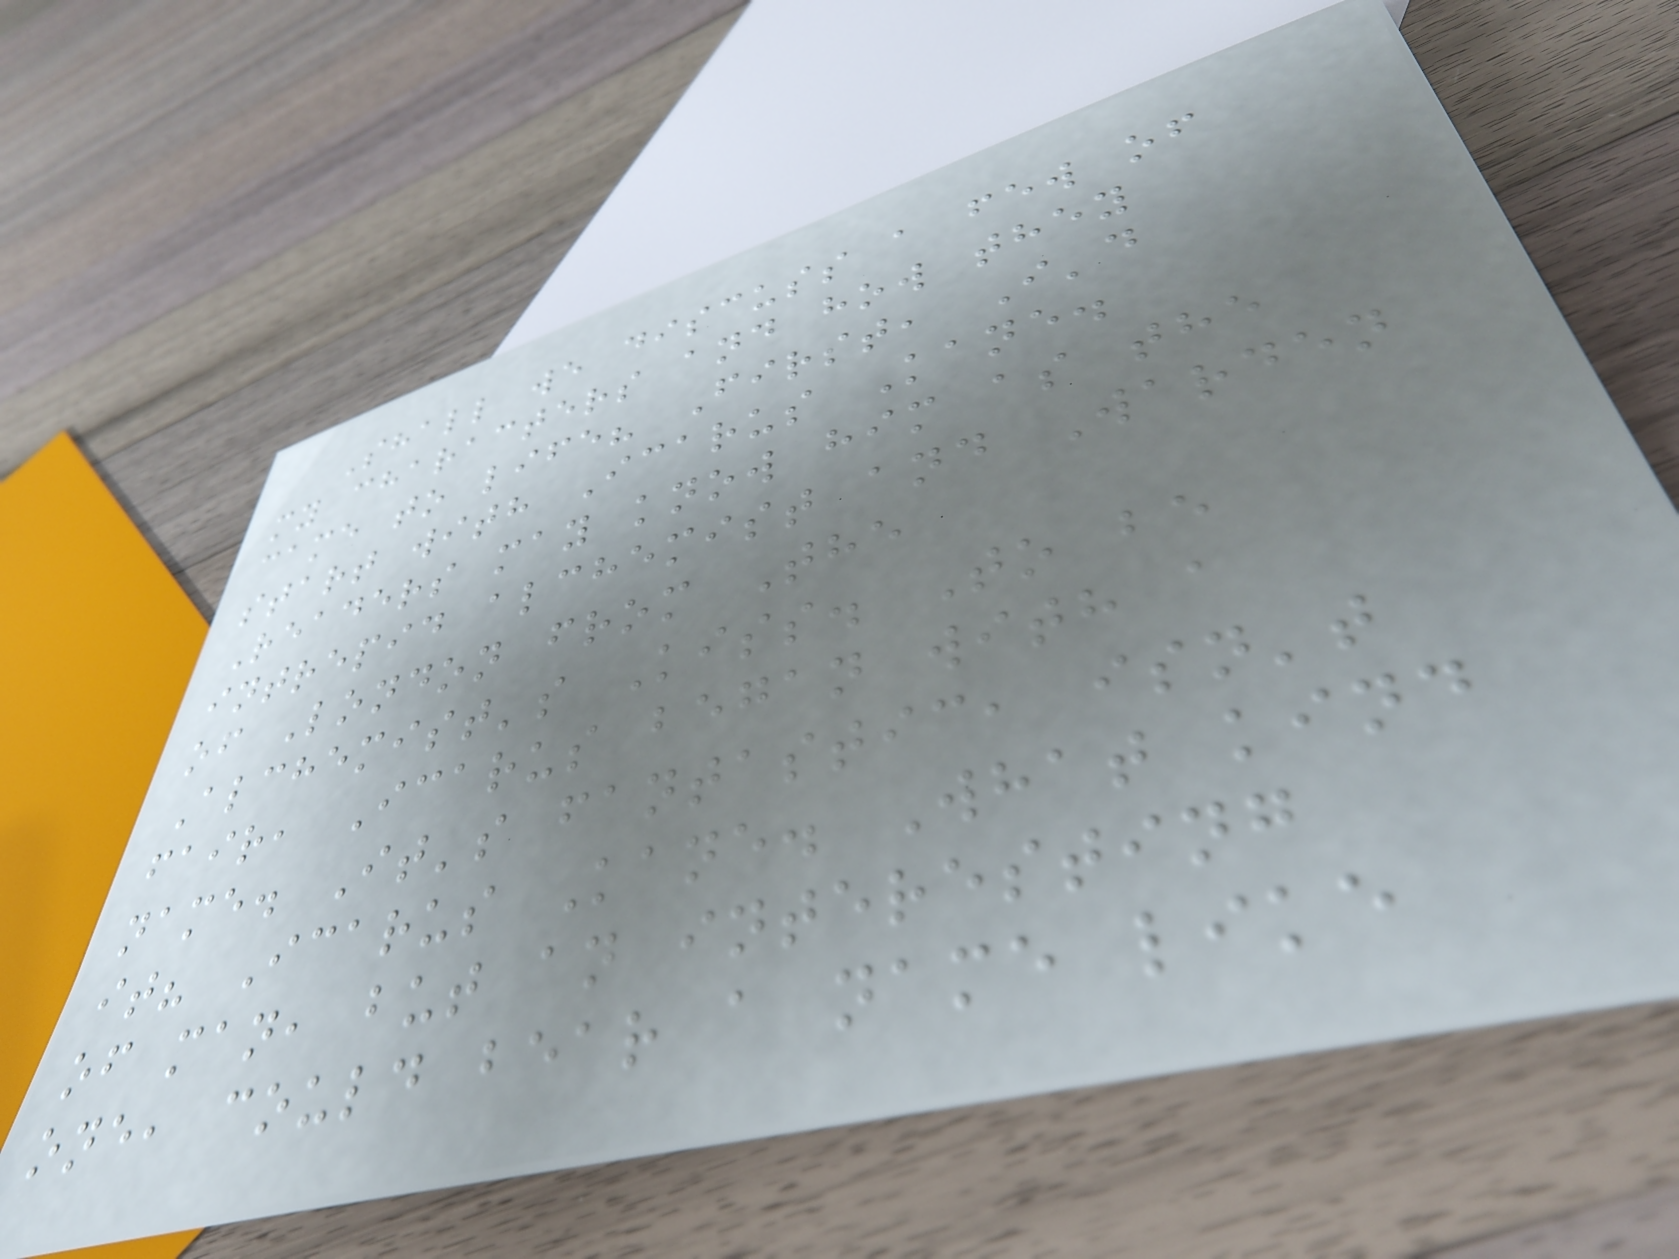Shall we discuss a few of
my characters and how they
came to life? First, I'd
start with Icarus Kane.
Readers may know him as the
intrepid alchemist and Warden
of London from The
Alchemist's Kiss. To be
fair, Icarus began with a
name. It's fantastic, isn't
it? Icarus Kane. What kind
of man, but an interesting
one, could bear a name like
